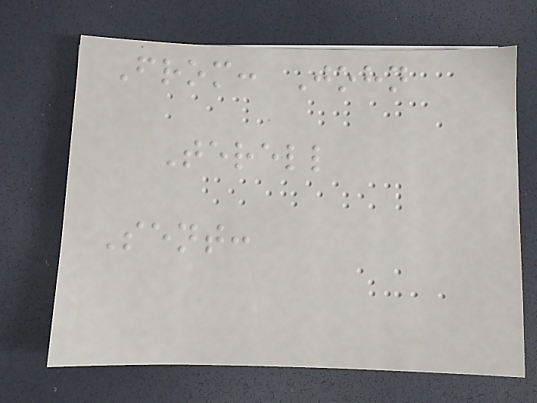From: John
Terell
Sent:
